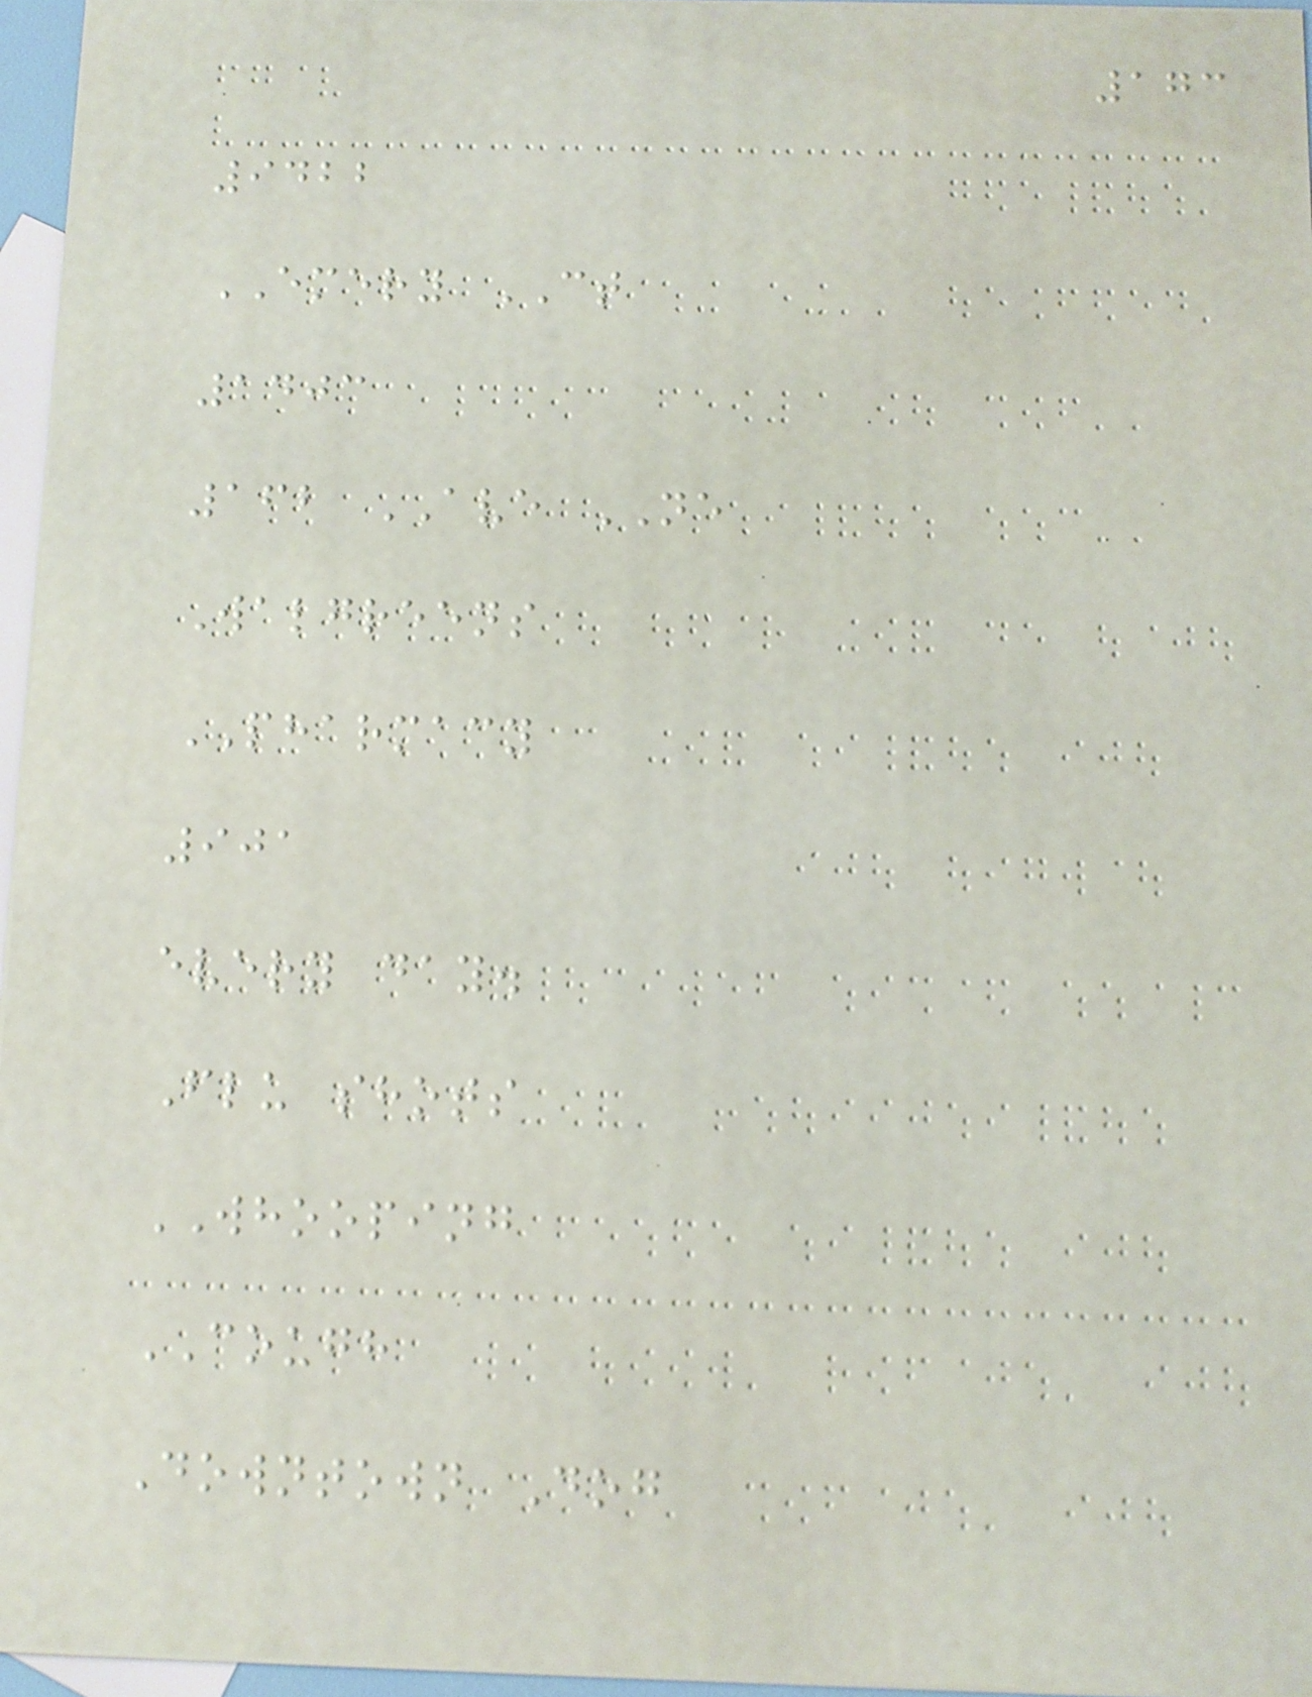173
9422
EMERY CT
1403
162 AVE NE
Walgreens
PHARMACY
901
every day.
Flu shots
WHOOPING
COUGH
Downtown Dog
